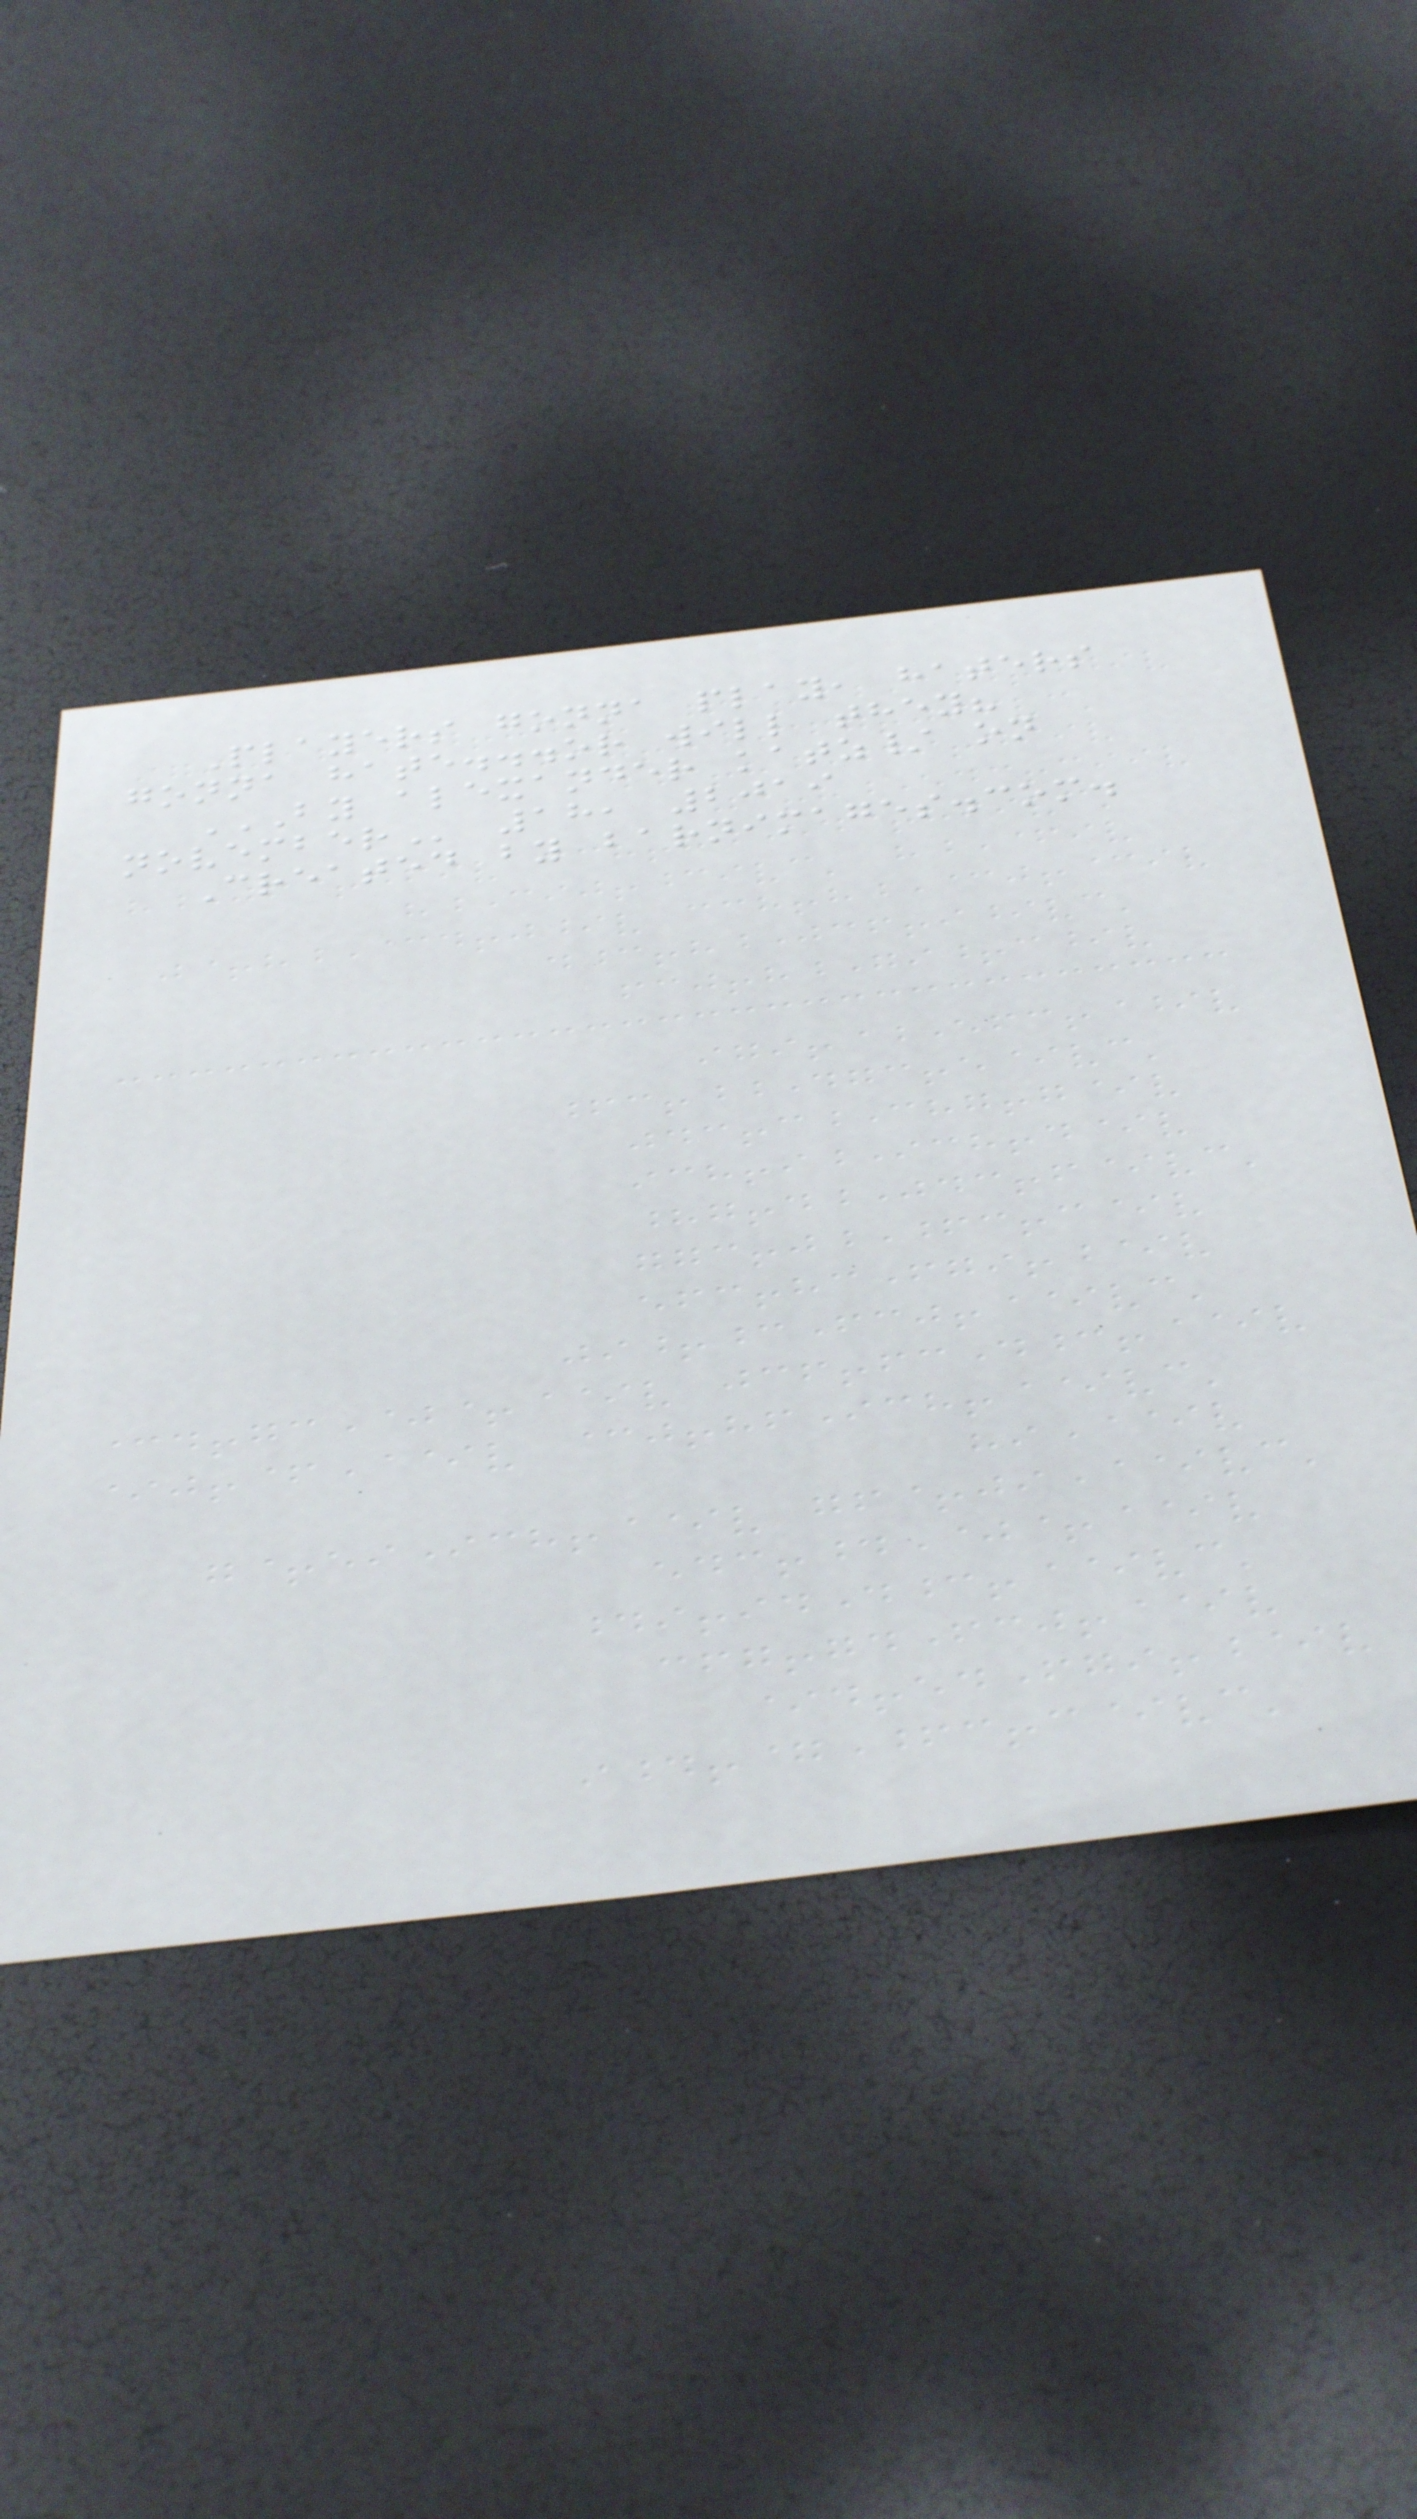Players gonna play, haters
gonna hate...or will they?
BY ALEXANDER KATZ/ ON
NOVEMBER 18, 2019
Created by barnimages.com.
